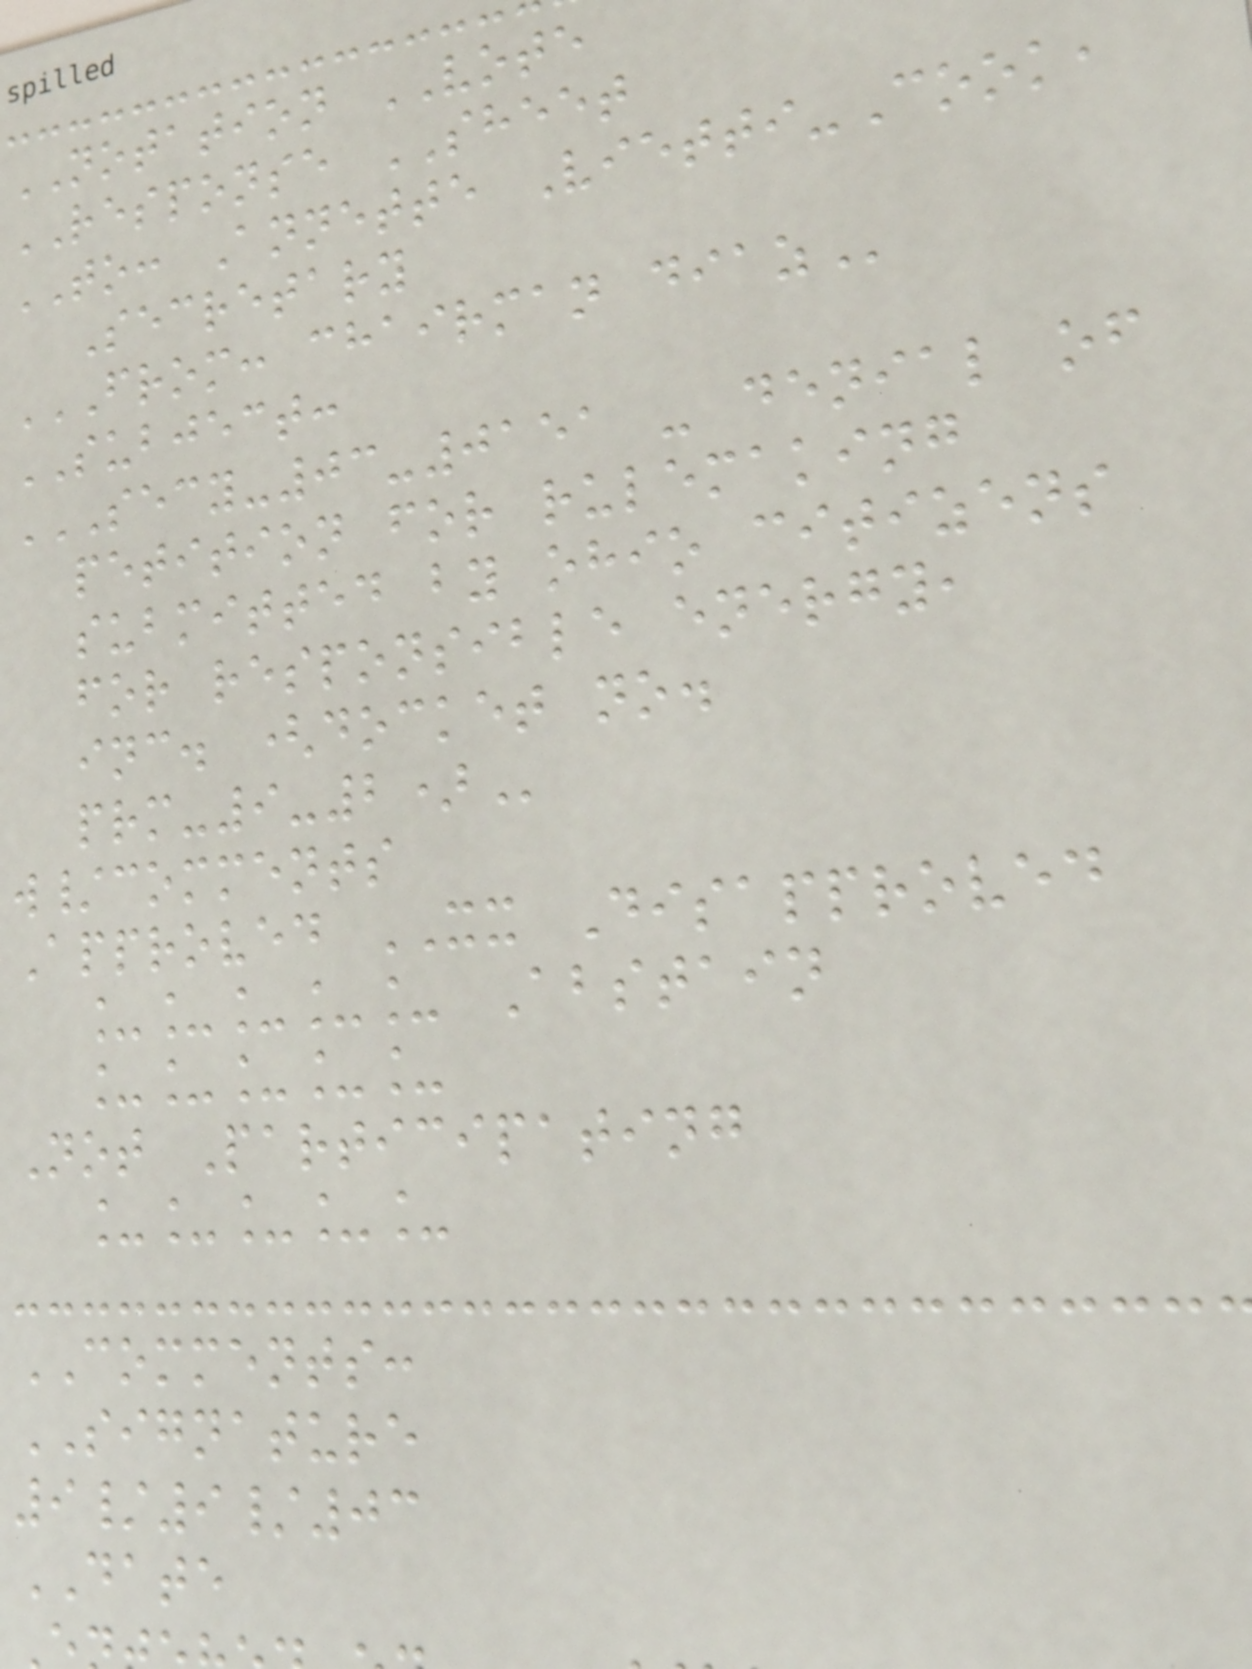NOTATION VOTE
RESPONSE SHEET
TO: Annette Vietti-Cook,
Secretary
FROM: CHAIRMAN DIAZ
SUBJECT:
SECY-03-0151 - DENIAL OF
petition for rulemaking
submitted by ohio citizens
for responsible energy,
inc. (docket no.
w/comments
Approved XX Disapproved
_____ Abstain
_____
Not Participating
_____
COMMENTS:
SIGNATURE
9/9/03
DATE
